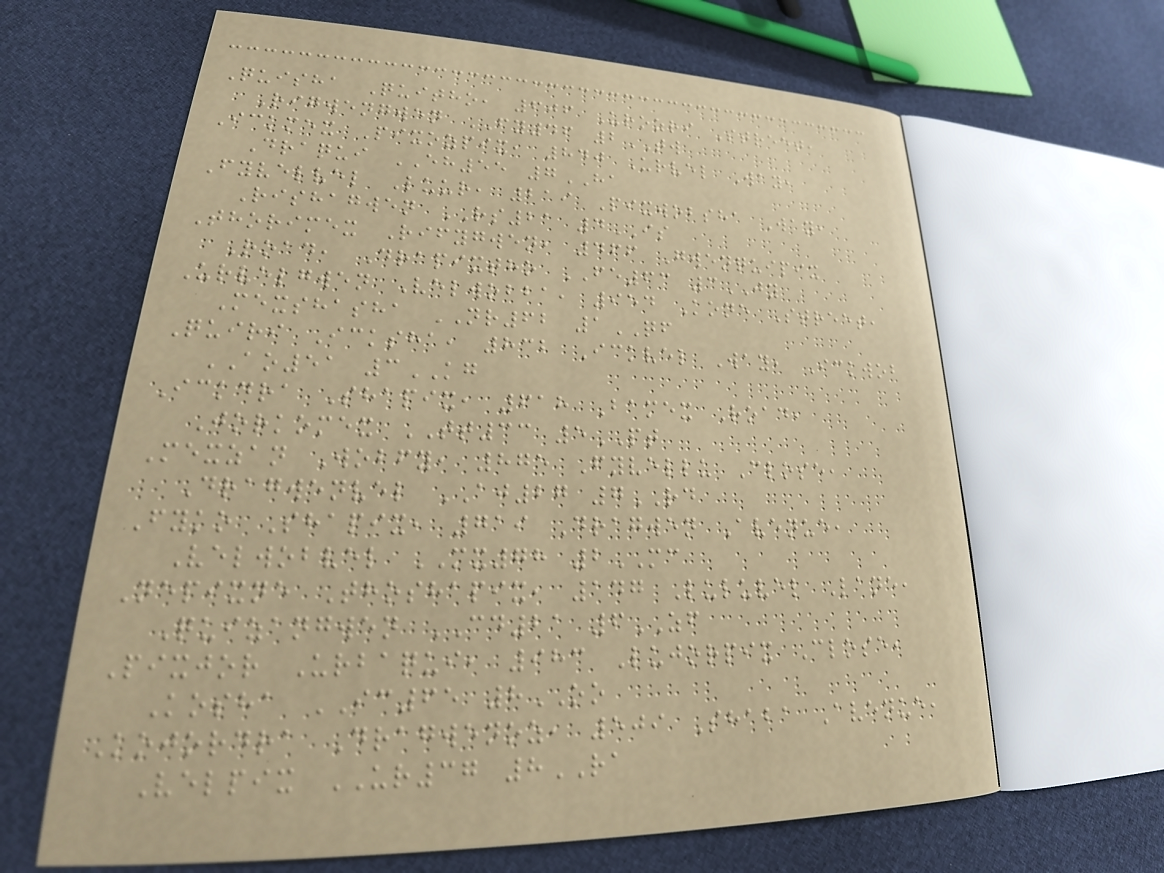Quisha Quitho, 606 Urozri Street,
Rigwengwen FY46 2TW
Ickmex Pixozpix, 840 Urvel Way,
Draqui EH55 7HA
Fyvelvel Luur, 219 Pixwobsha Way,
Rishagwen RS21 4IS
Thorimex Rifygwen, 466 Gwenquipix
Road, Drapixtho FE63 3JY
Urvelgwen Velwobba, 954 Kone Street,
Mexshasha NR62 1QF
Quiri Icksha, 832 Ickvel Way, Ickwob
AO51 3KG
Ickdra Shapix, 618 Bamex Road,
Jorkomex TT33 5PT
Mexzan Wobfy, 875 Fyvellu Close,
Dragwenvel AJ27 7RD
Fyko Shapix, 719 Dragwen Avenue,
Velwobvel MX78 2MC
Nepixne Thoshapix, 147 Luluvel Lane,
Quizangwen CD21 6ZF
Pixjor Urbaqui, 983 Lujorpix Close,
Kosha IC65 8OO
Kojordra Dragwenoz, 509 Shaba Avenue,
Velpix UR37 8RA
